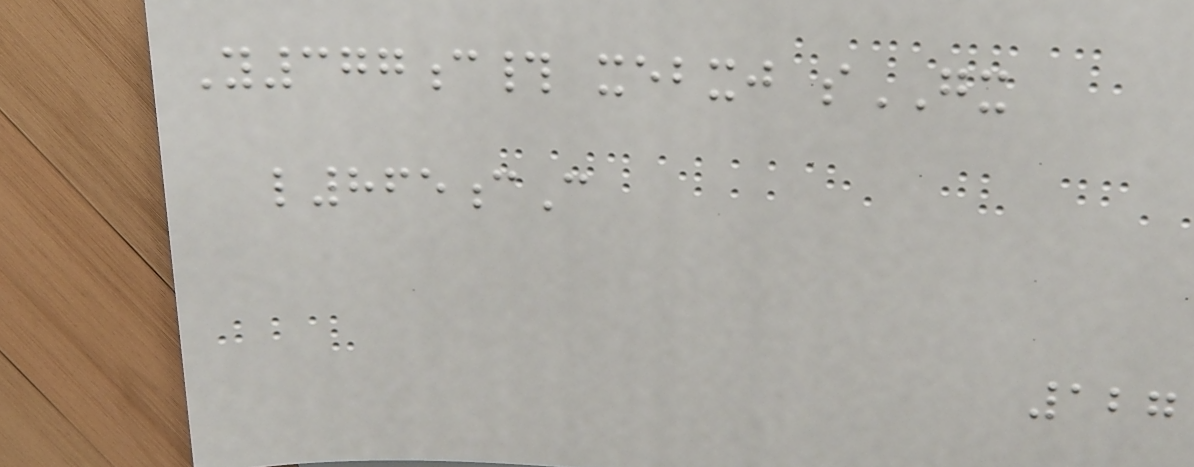Y377c# xebxj sGX
l865cC
127
